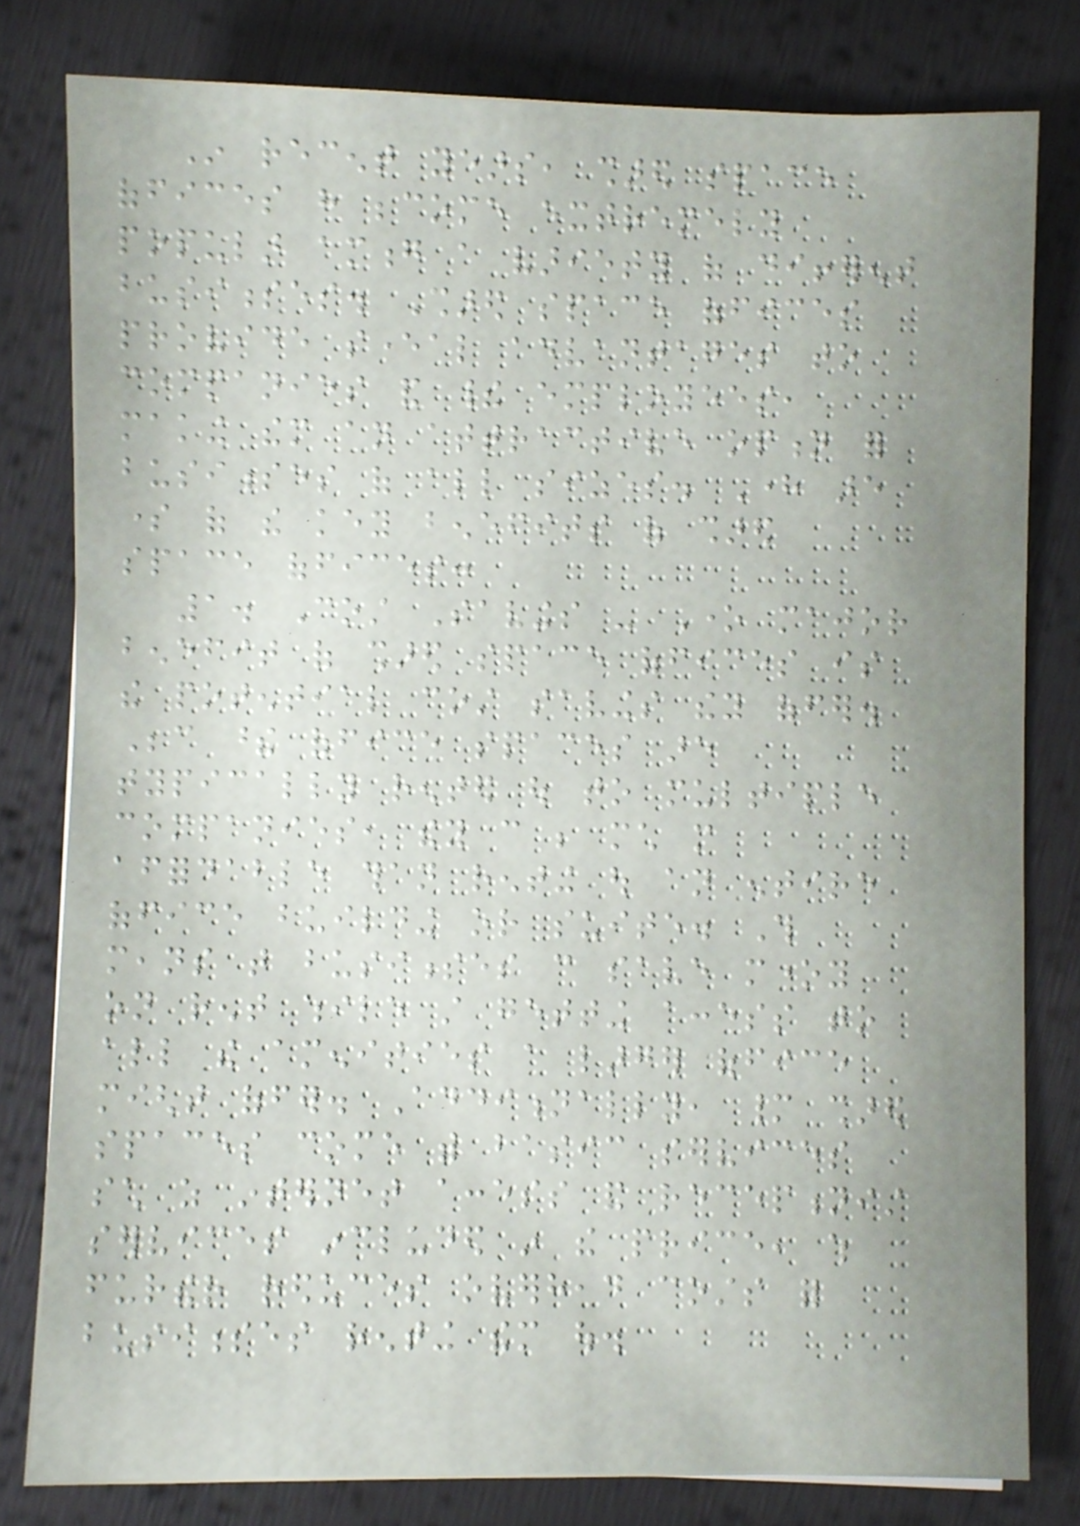In recent years, shared space
offices have become extremely
popular among a variety of different
businesses. Shared space offices
provide several advantages to
companies and their employees,
making them an attractive option for
businesses of all sizes. Here are
some of the key benefits of shared
space offices:
1. Cost Savings - One major
benefit of shared space offices is
the potential cost savings they offer.
Because these office spaces are
typically rented out to multiple
companies, they can be much more
affordable than renting out an entire
office building or suite. This
means that businesses can save money
on rent while still getting access to
all the amenities a larger office
might offer. Additionally, many shared
spaces come with basic services
such as internet access and receptionist
services included in the price, which
further reduces overhead costs for
businesses renting them out.
